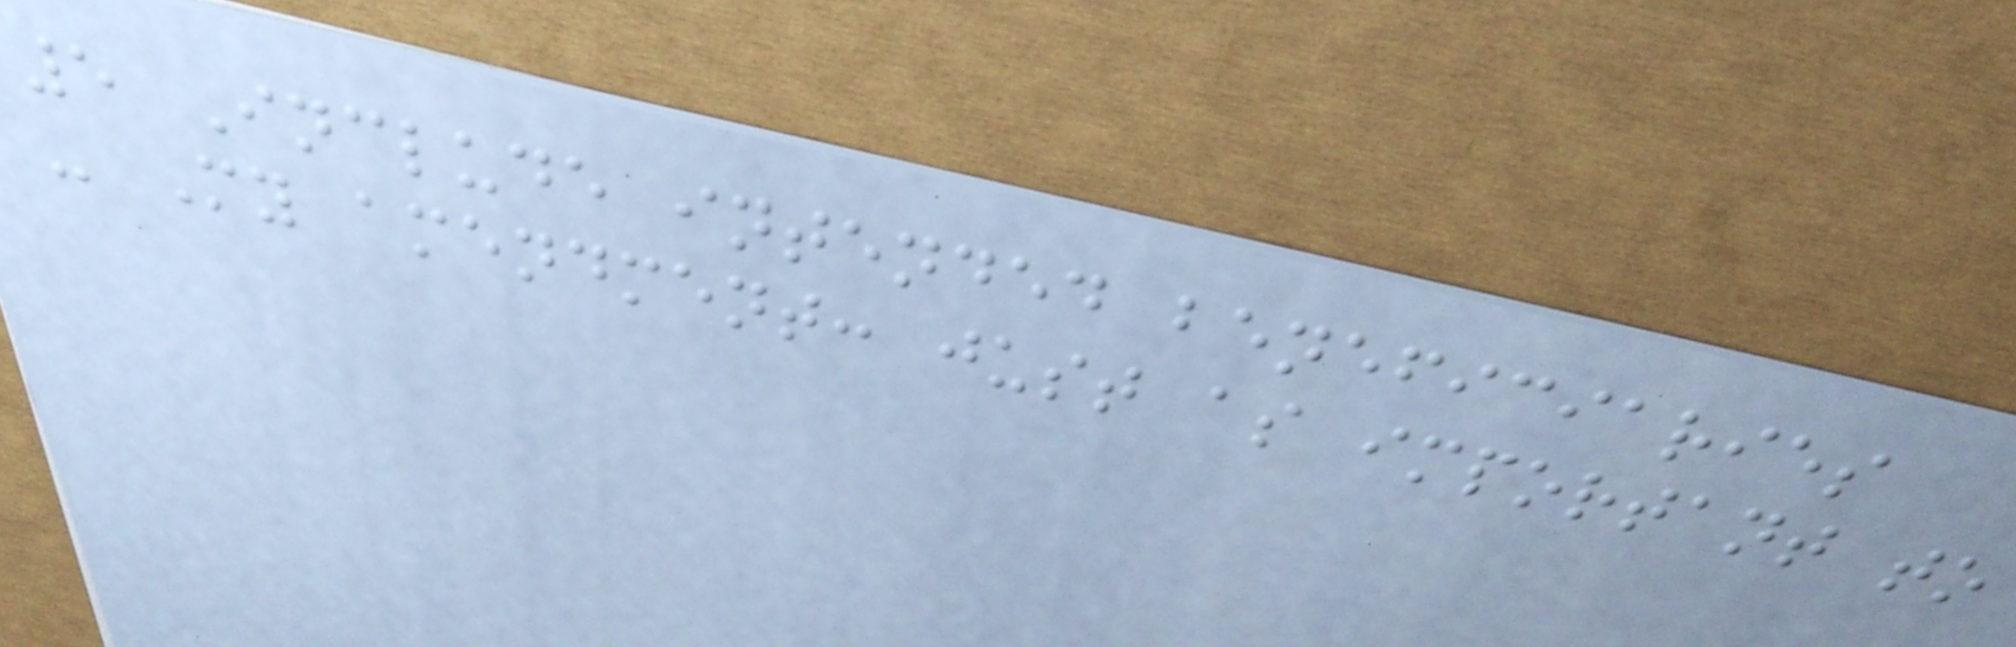5 Include intended beneficiaries
- My amendment: just as important to
